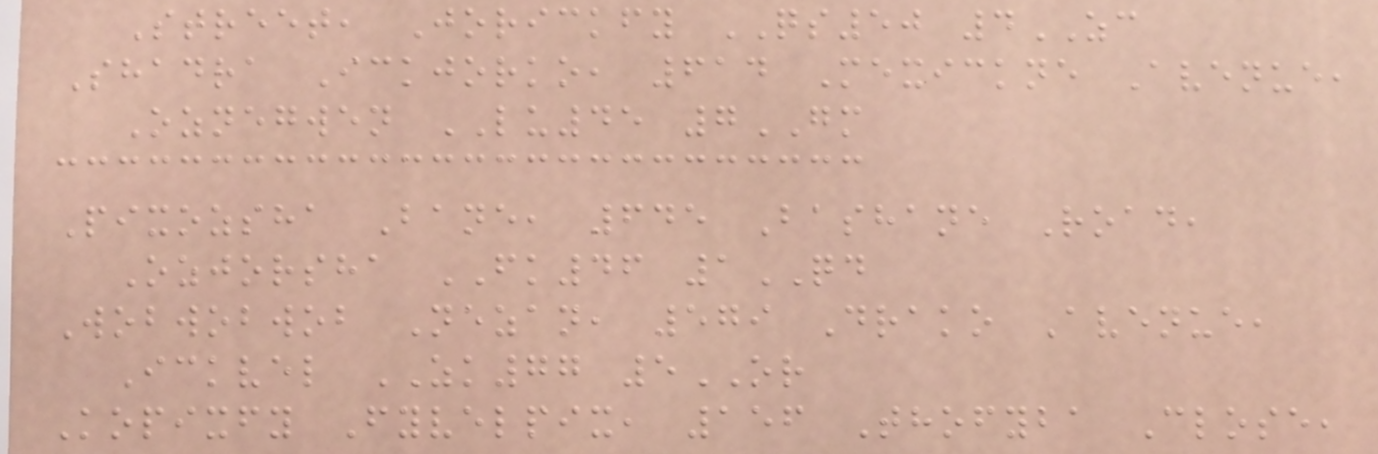Street, Jorickfy QS50 4ZC
Shadra Ickjorko, 614 Mexickne Avenue,
Oznegwen LU45 7GM
Pixozsha Bane, 645 Bashane Road,
Ozjorsha FK46 1QD
Wobwobwob Nezan, 579 Drako Avenue,
Ickvel ZK77 5OR
Kopixfy Fyvelpix, 156 Thofyba Close,
